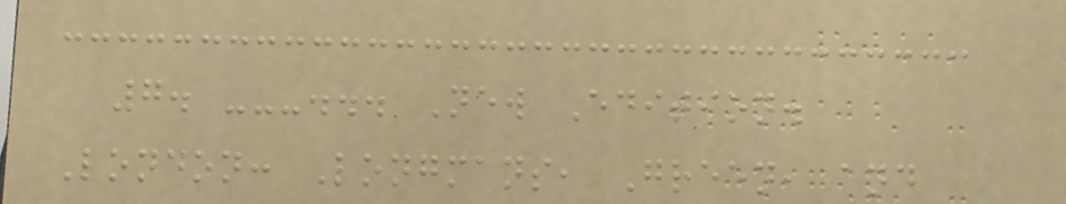7. ---... New Edition.
London: Longmans, Green, and
